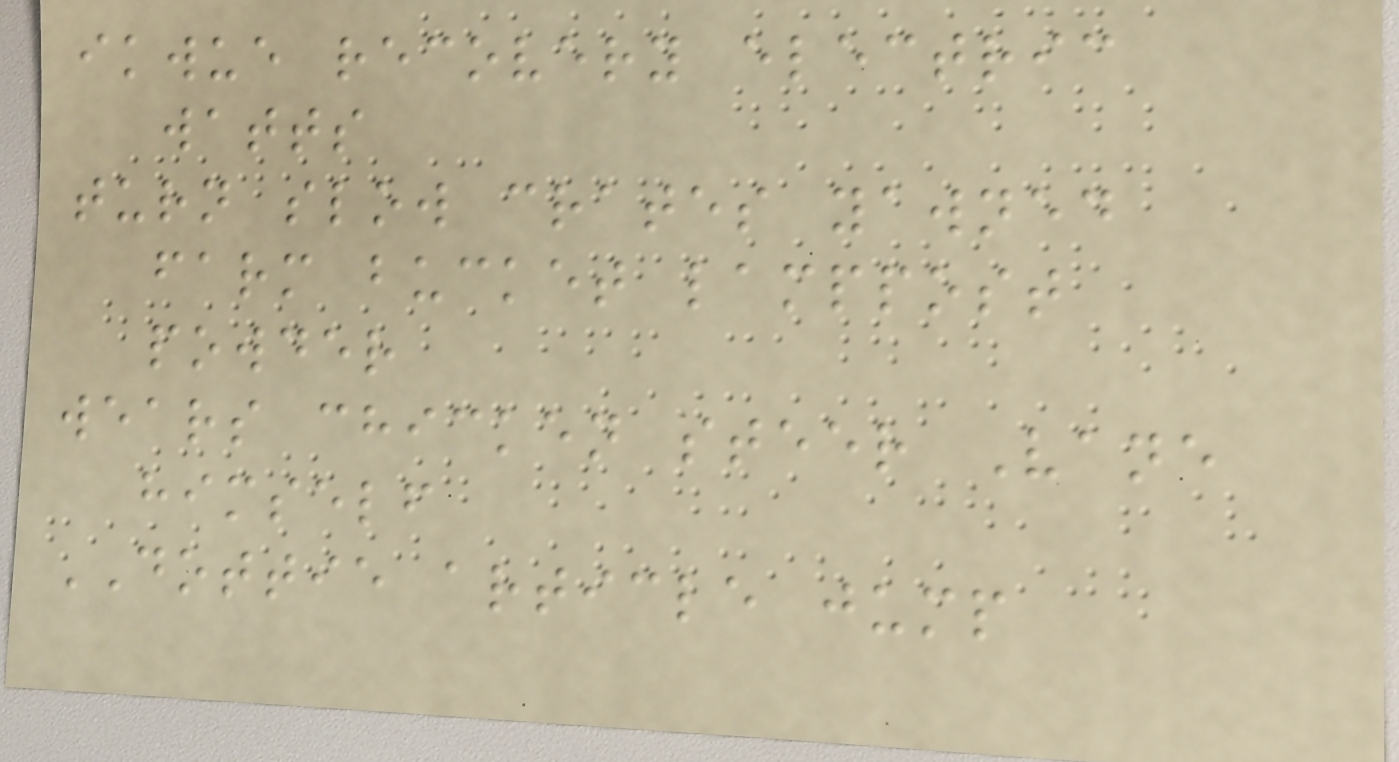ikwue recovery electric
watts
turn slow crates yawned
farm bucket lamppost
powder
wears chicken steer Vane
himself
DOTTIE article jump
